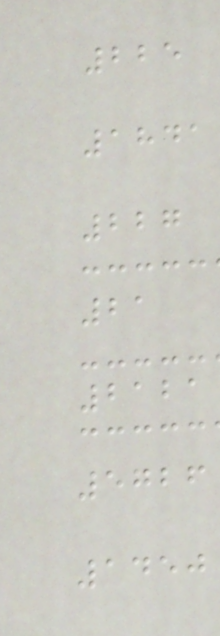225
1841
227
21
2121
5726
1450
